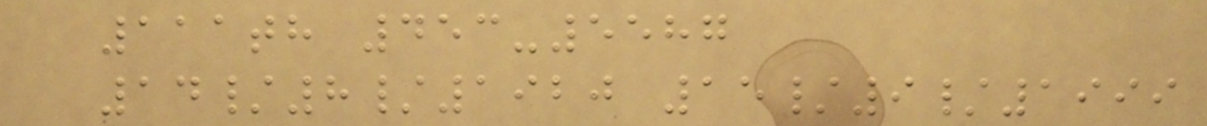111th 453-5587
14/8/1920 15/9/1999
